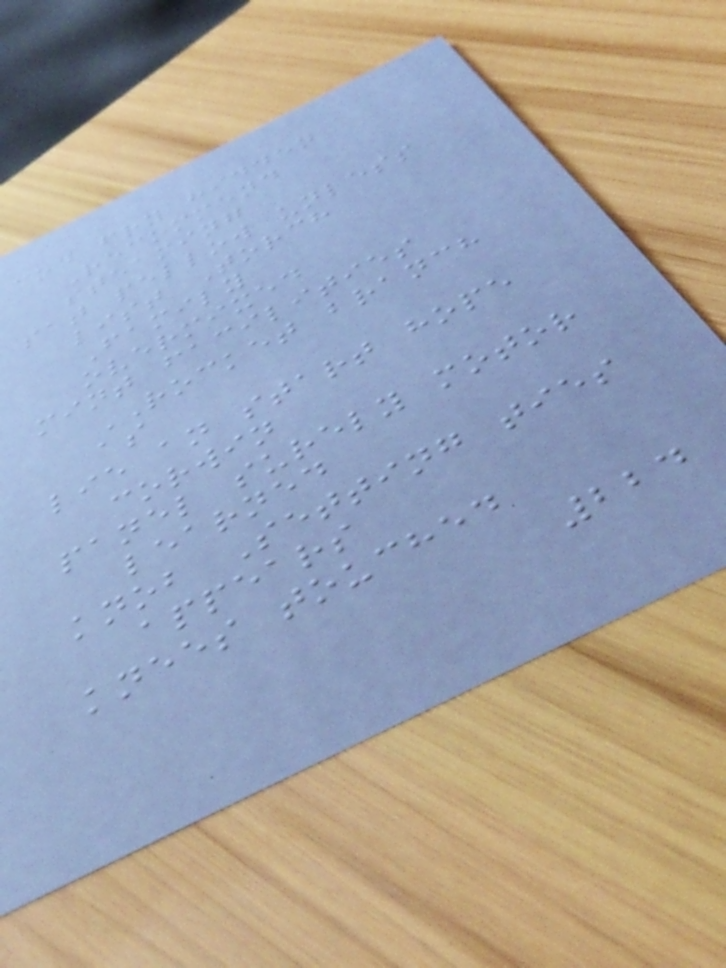cod fry hidden
Recommend
steaming
sat pellow unless
list Torch
Family
overmixed
mint facilities
ROCKET branch
as
lie an start hope
corwin
panel surely motor
learned
knob Setting ties
appears
knees touched
224
